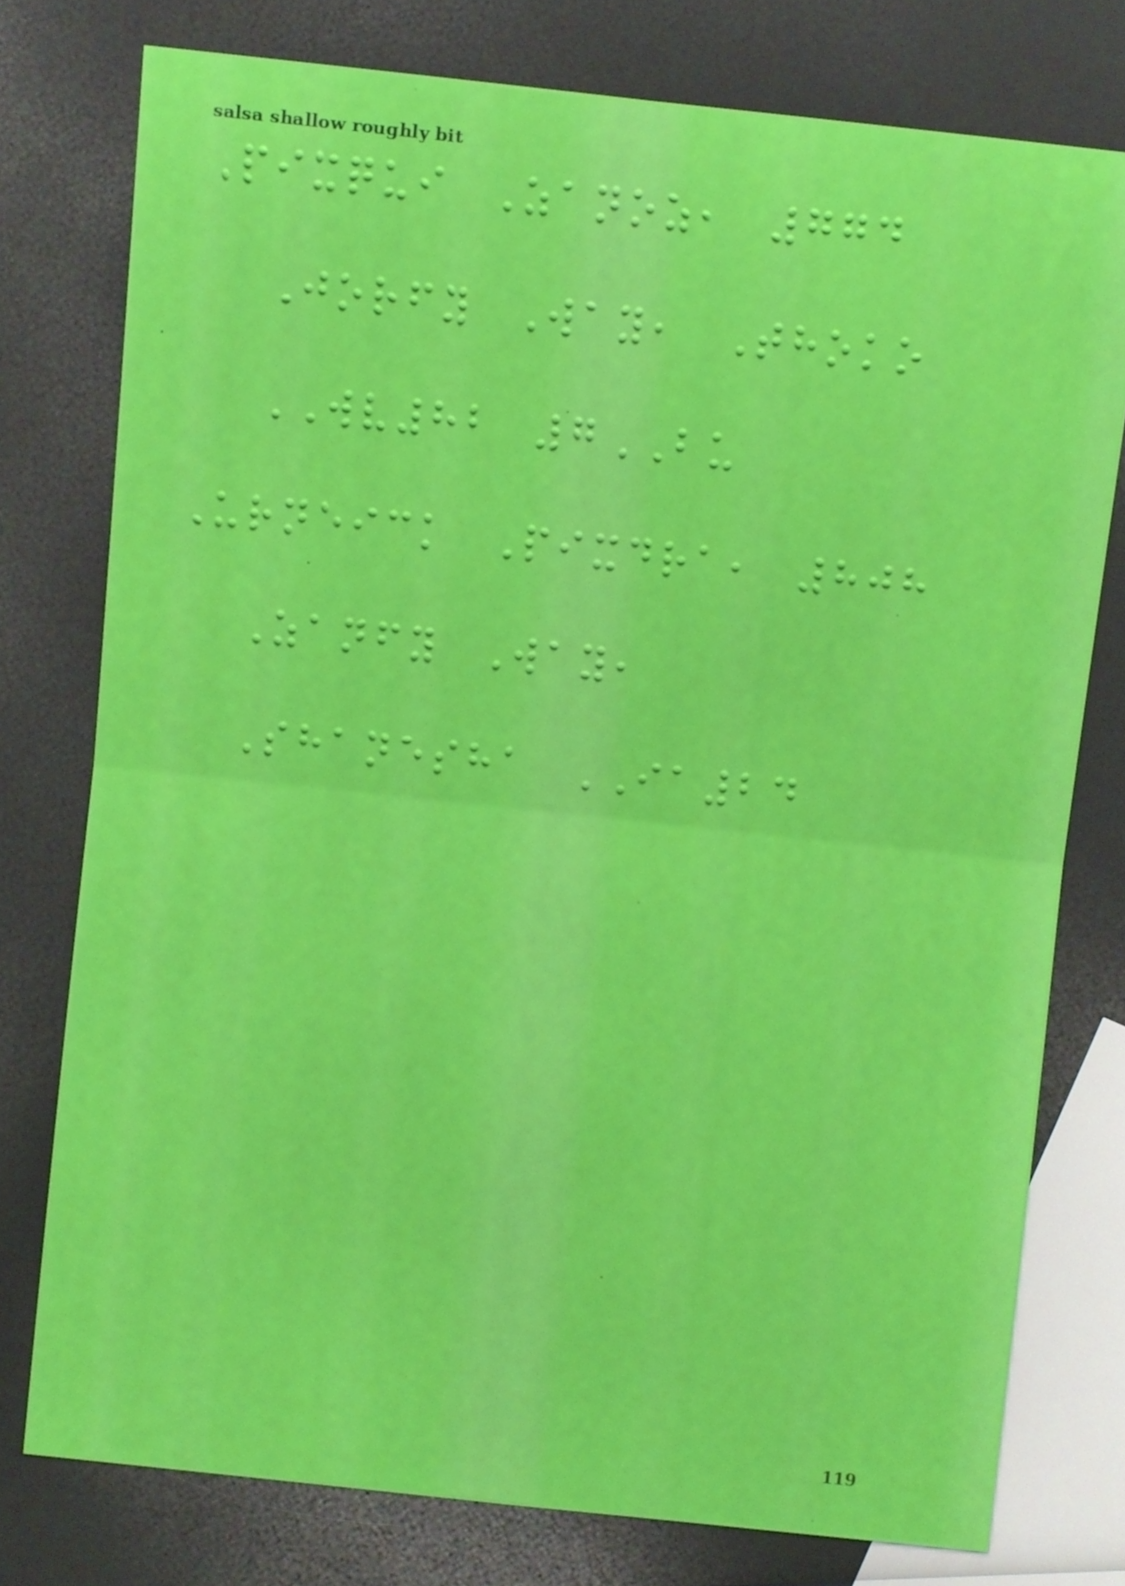Pixqui Zanoz, 774
Jorfy Way, Thoko
WV82 7BU
Urneick Pixdra, 808
Zanfy Way,
Shanesha IA24
